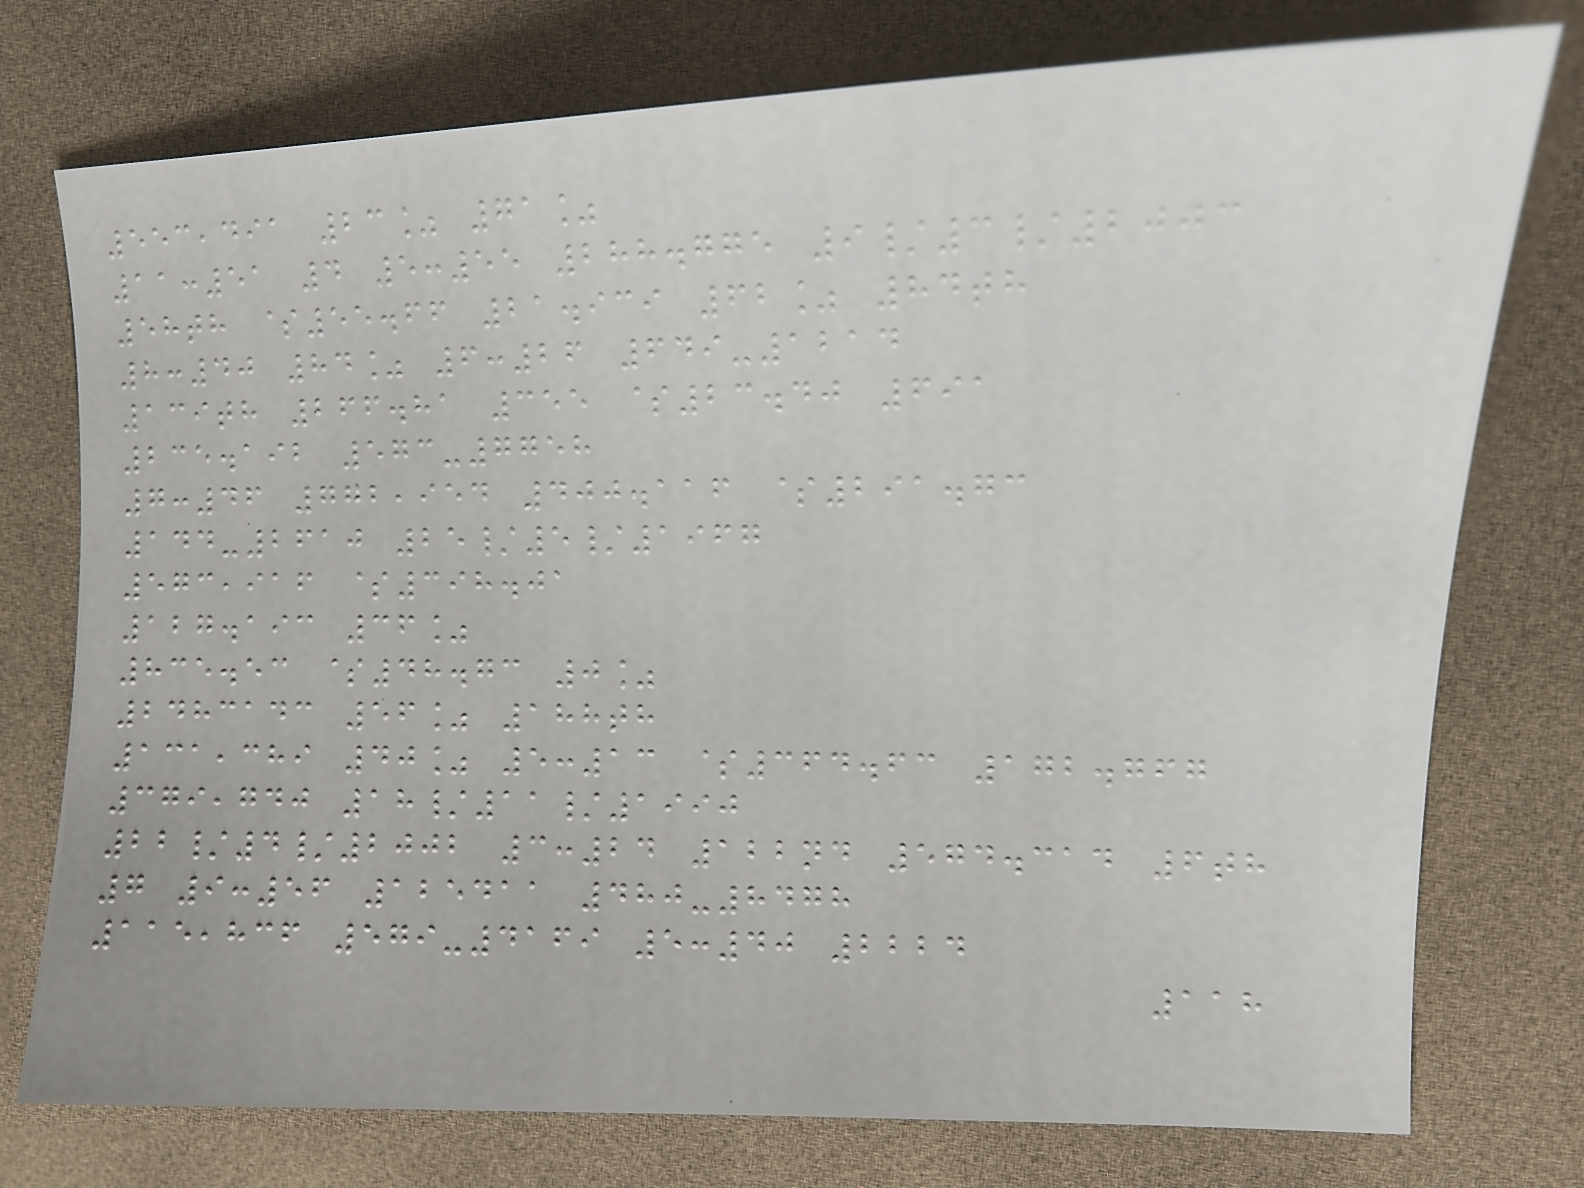553,491 23% 71%
11:51 4 5:55 288.775 9/3/2003
58th $55.66 21.939 62% 84th
8:40 84% 6:26 649-1214
139th 266.81 355 $23.40 691
235.192 573-7758
7:46 772,954 400.116 $291.73
144-2610 25/5/1967
573,916 $398.01
127.193 36%
835.53 $48.73 0%
2483143 56% 188th
131,389 40% 5:13 $364.63 172.767
379,740 18/11/1990
22/4/2002 3:24 122nd 574.314 6th
7 9:56 125411 480-8478
115,836 579-4169 5:40 2224
118
